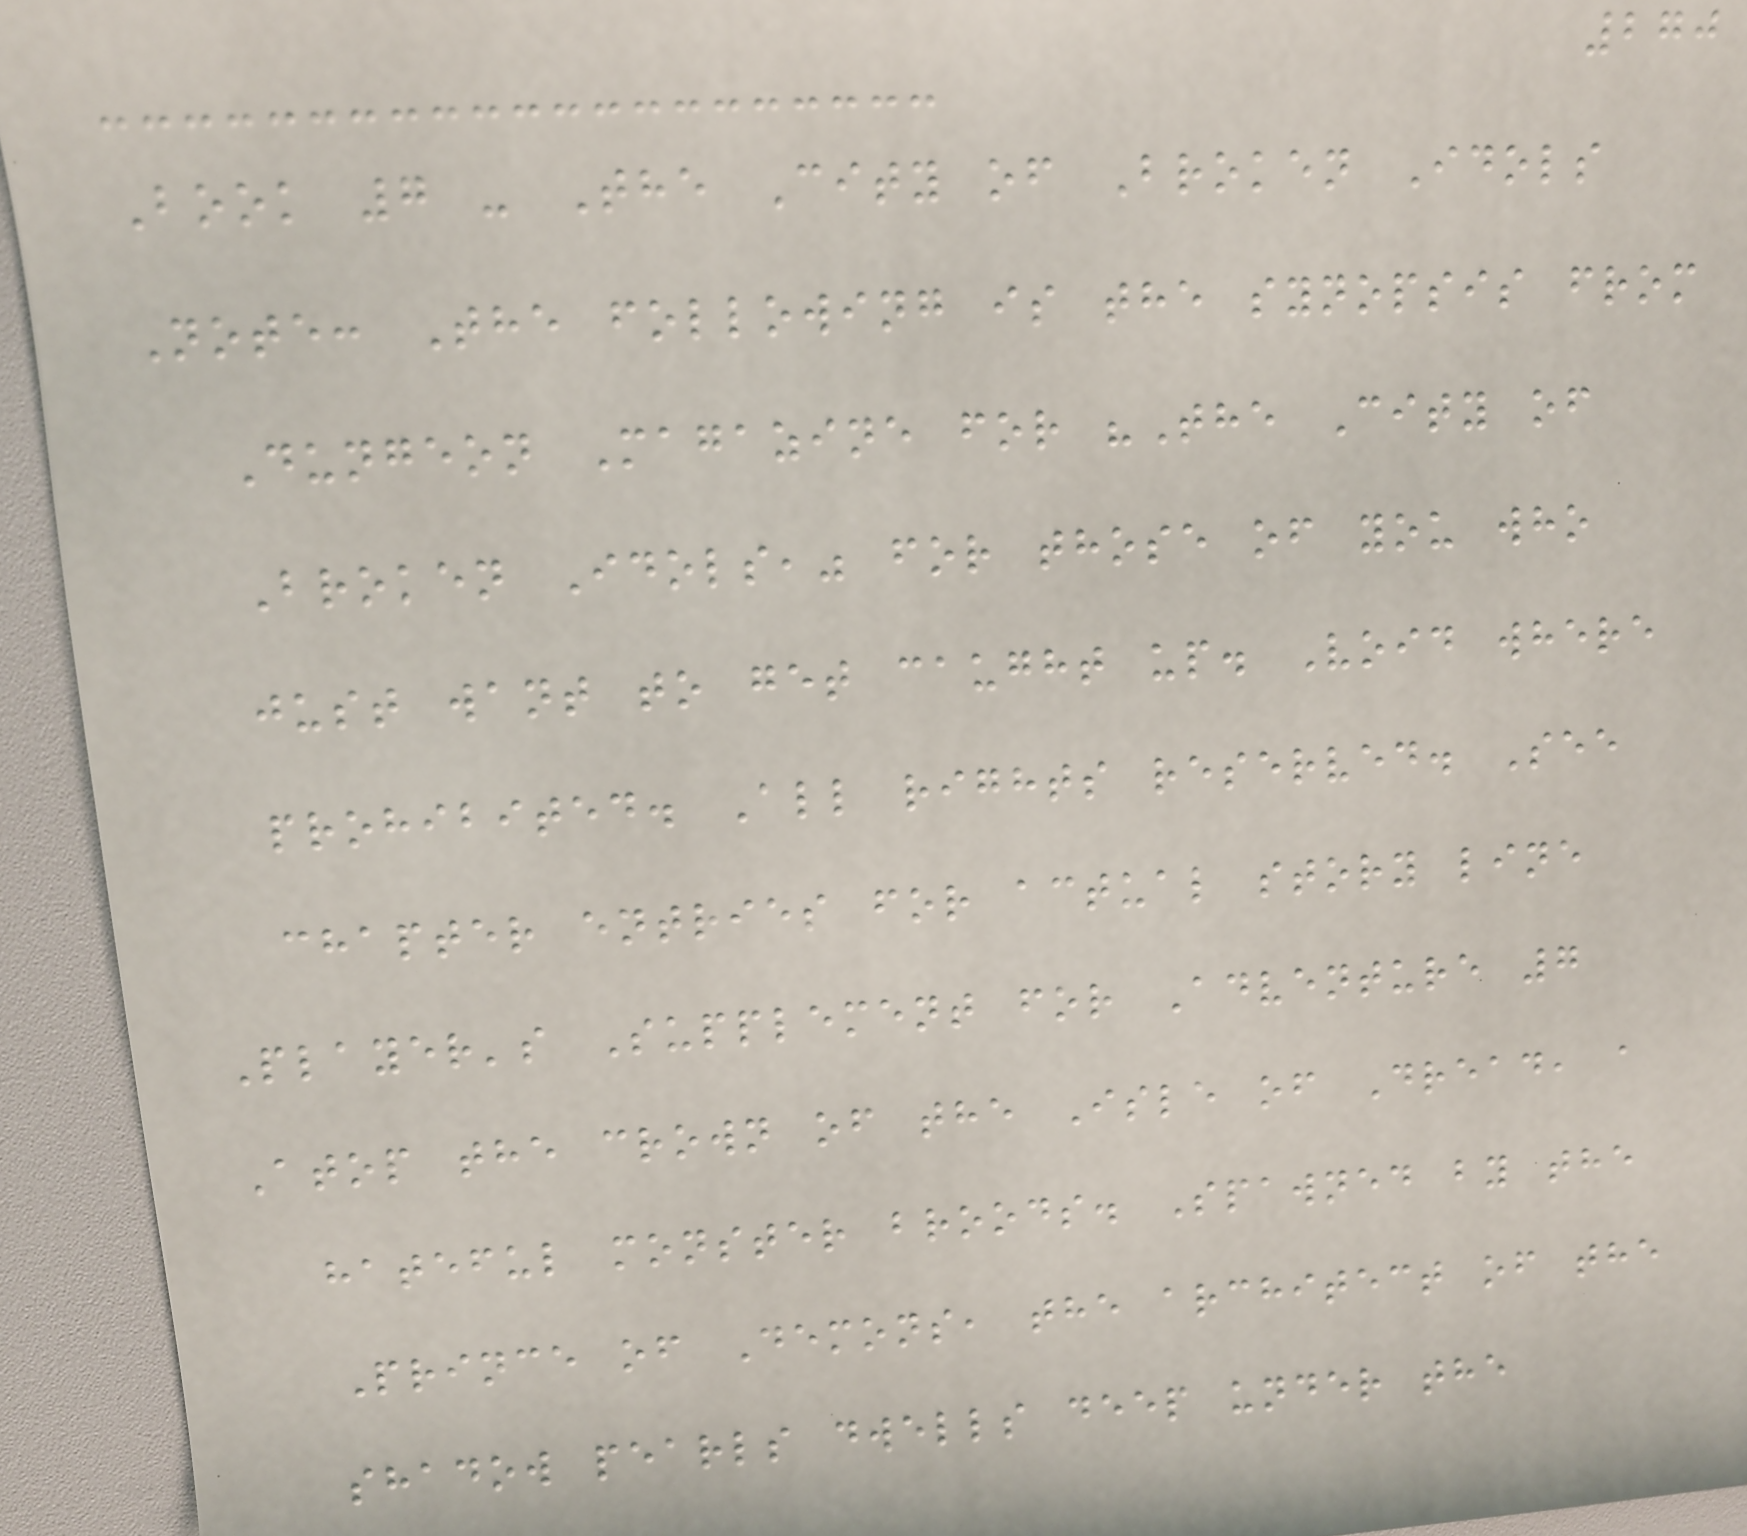270
Book 7 - The City of Broken Idols
Note: The following is the synopsis from
Dungeon Magazine for "The City of
Broken Idols," for those of you who
just want to get caught up. Void where
prohibited. All rights reserved. See
chapter entries for actual story line
Player's Supplement for Adventure 7
Atop the crown of the Isle of Dread, a
hateful monster broods. Spawned by the
Prince of Demons, the architect of the
shadow pearls dwells deep under the
